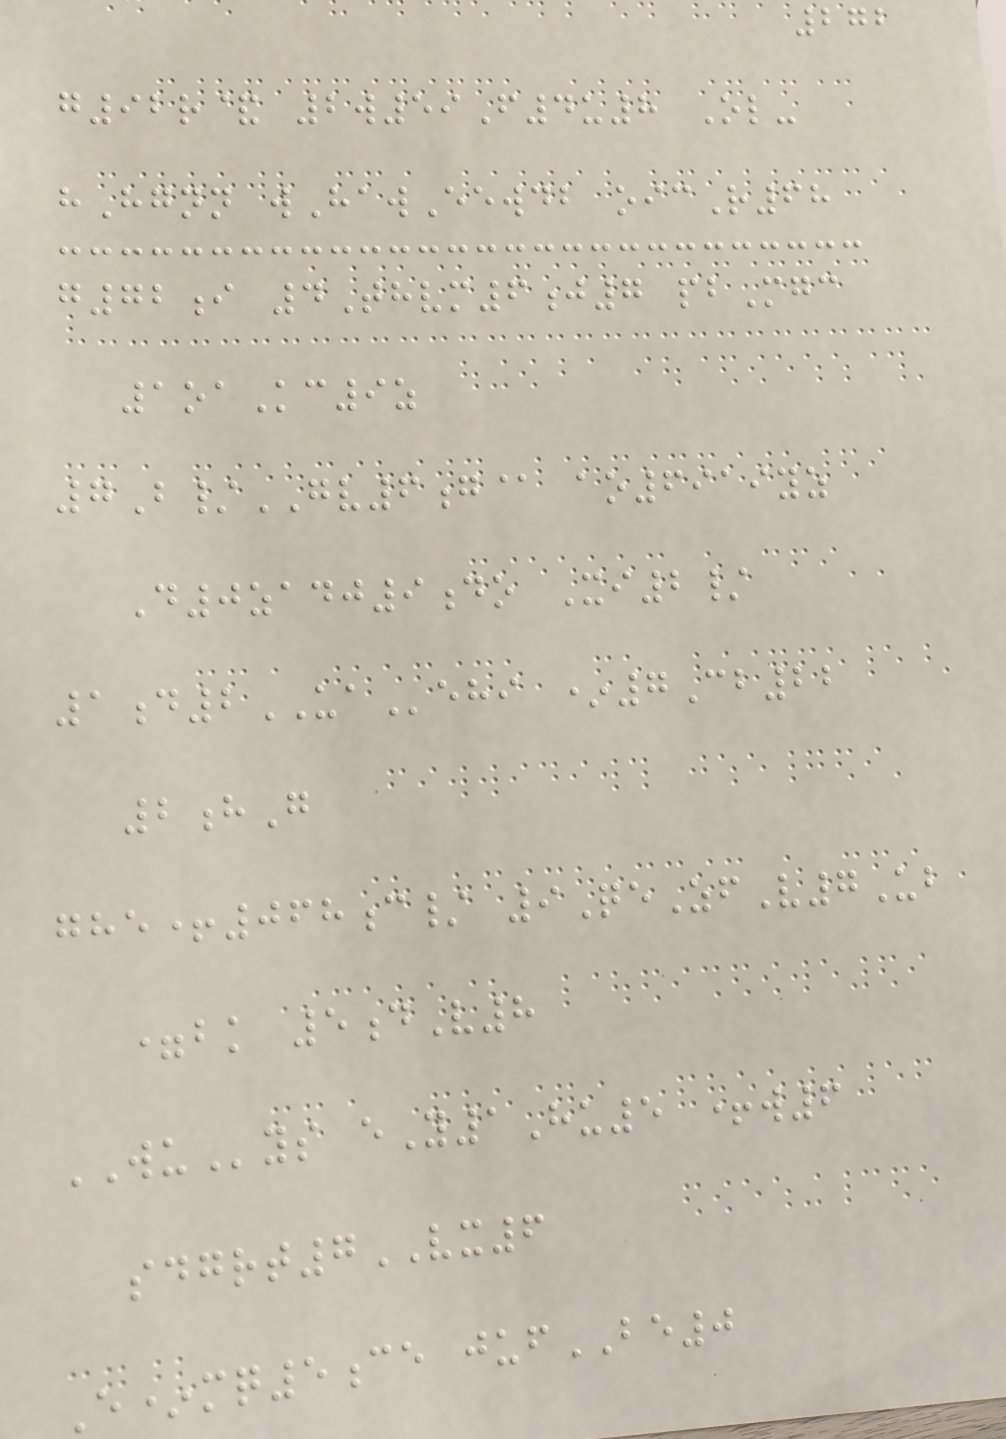272
g92r& 2w59F4u8 Ol-
hHgnn wHawEewdb oicR68
g72i 4Thvm6j7 pbMgc
1oaKc9z
7B/GV6g@ ao6919yz
D0zadj9do Xi2/
1d2UAehi *7Cb22
2hG
ghe+068c/ 9QeZfV7Ub
=bk 5dV8
WUys eY1Hu5 +w6
sdgrt7VX6
E*mq5ce jufBE0
